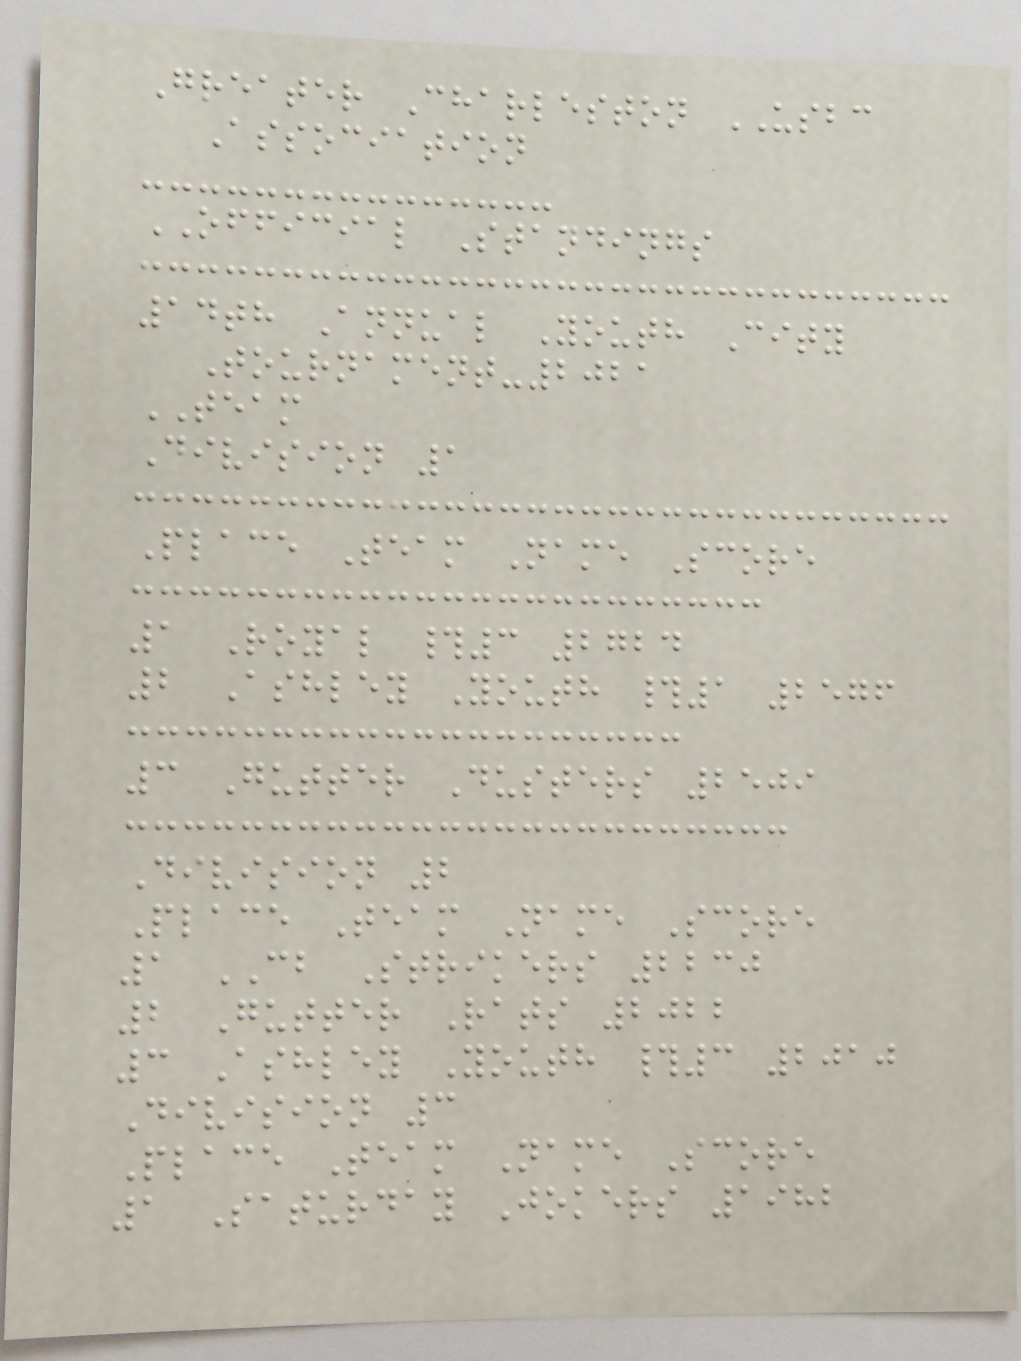Greater Charleston USBC
Association
OFFICIAL Standings
14th Annual Youth City
Tournament-2021
TEAM
Division 1
Place Team Name Score
1 Royal #3 2724
2 Ashley Youth #1 2576
3 Gutter Dusters 2509
Division 2
Place Team Name Score
1 CB Strikers 2230
2 Gutter Rats 2022
3 Ashley Youth #3 2010
Division 3
Place Team Name Score
1 Saturday Jokers 1982
